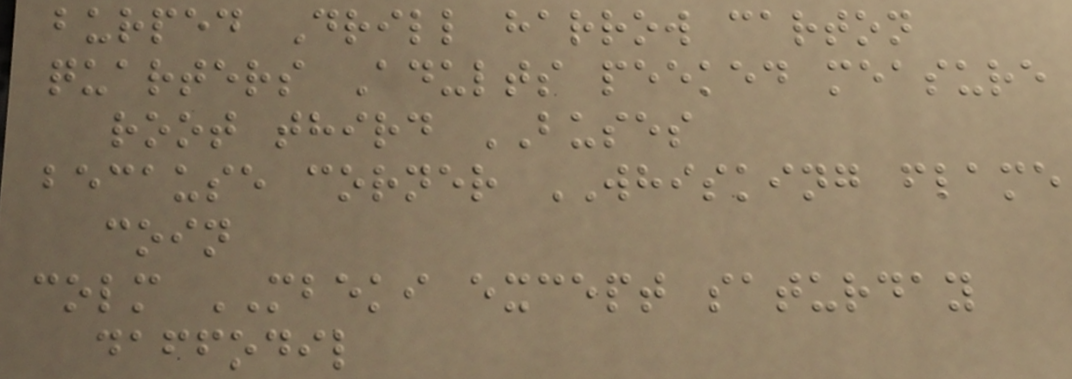burped Drill harrow carton
quarters Adults peeked measure
root third BUSES
because corner WHISKING flame
coin
colm MBEKI except saturday
daffodil
